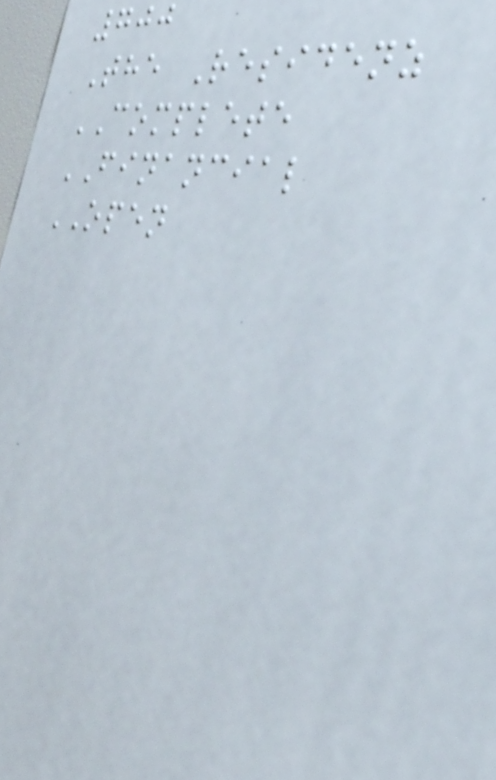700
The Residenz
COMPLETE
FINANCIAL
OPEN
